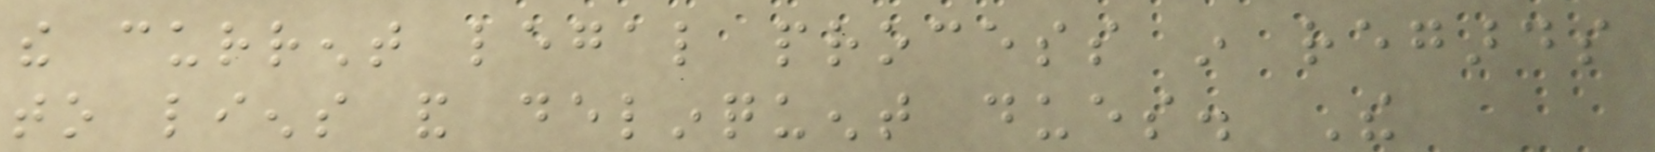the current legal process in regards
to liens and delinquent dues. The
